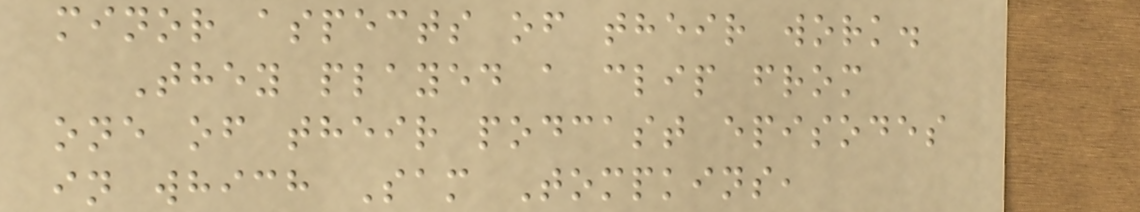minor aspects of their work.
They played a clip from
one of their podcast episodes
in which Sam Tompkins,
